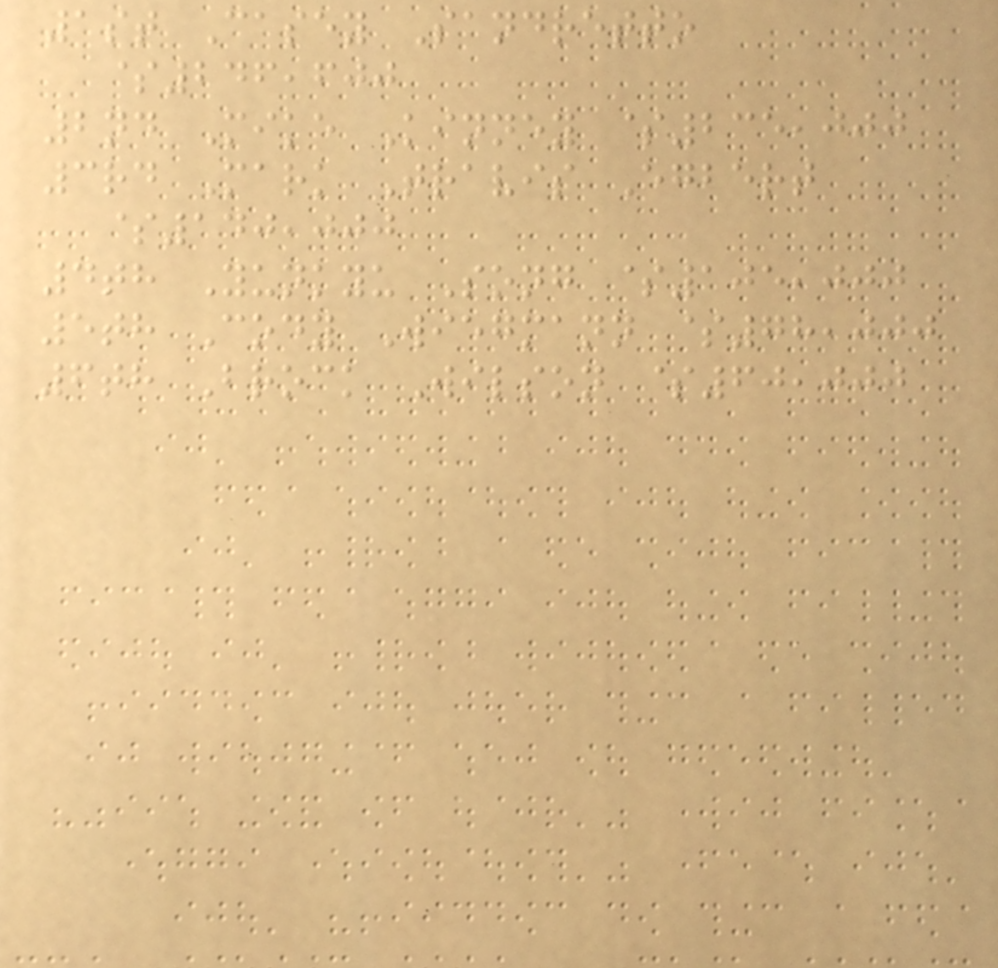1st Casey Sandretto
$246,600
2nd Mike Kinney $235,000
3rd Mark Travis Egbert
$140,000
4th Yunkyu Song $105,000
5th Cody Wiegmann $78,000
6th Brock Wilson $60,000
